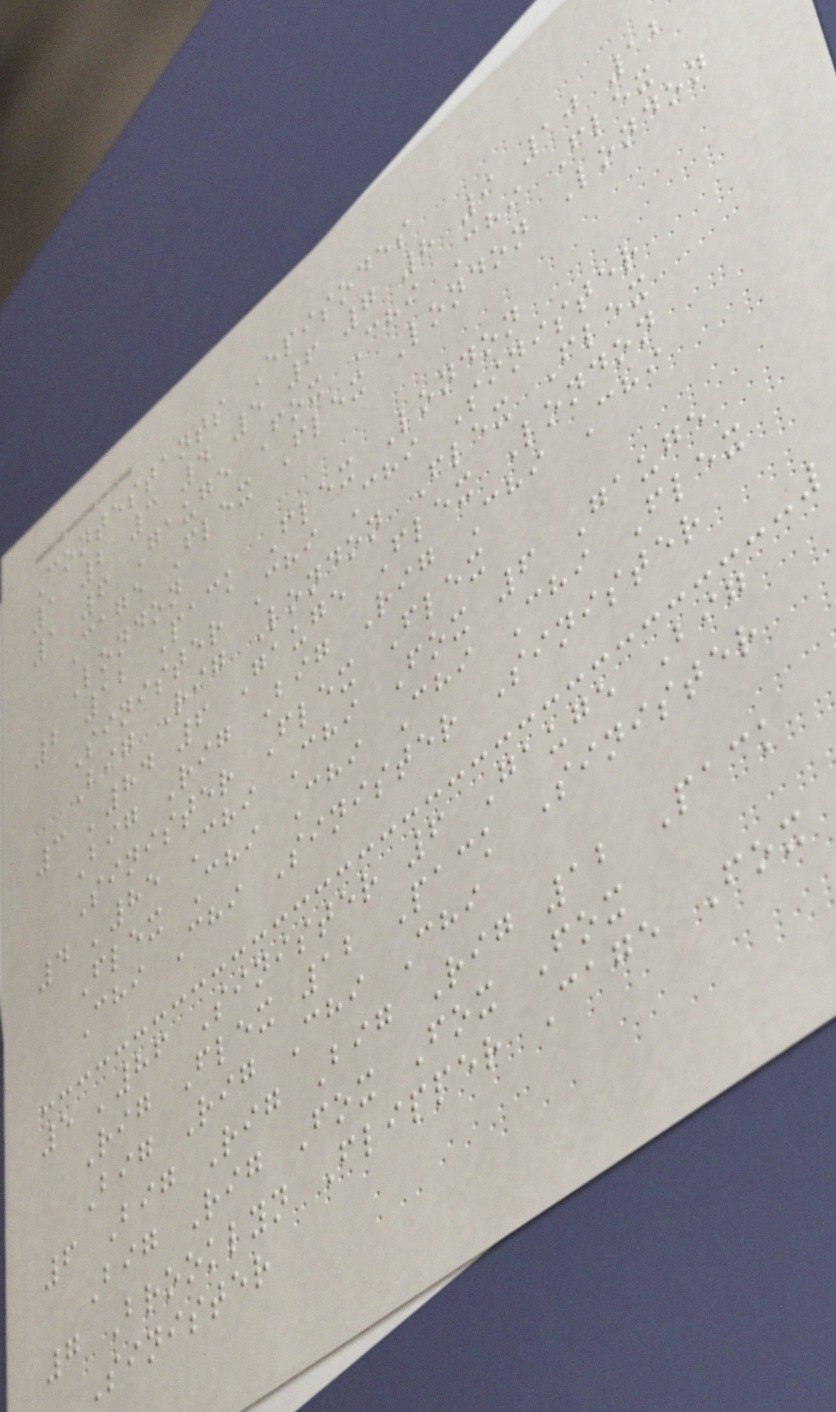Contestants Episodes
1 2 3 4 5 6 7 8 9 10 12
1 6 Gauge Fox Chi Chi Flex
Cage Flex Flex London London
London
2 12 Pack Flex London
Sinister Chi Chi Sinister
Big Rig London Flex Flex
3 '84 6 Gauge Flex London
Big Rig Big Rig Chi Chi
Sinister Flex Flex
4 '85 Chi Chi Fox 6 Gauge
Flex Chi Chi Chi Chi Flex
Chi Chi Sinister Sinister
5 '86 Sinister 6 Gauge Big
Rig Flex 12 Pack Sinister
Big Rig Chi Chi
6 Big Rig Big Rig 12 Pack
Big Rig Fox Fox Fox
7 Brooklyn Flipper Cage Fox
Sinister
